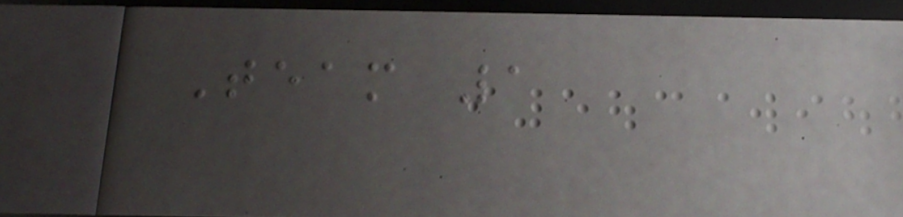Team 1
